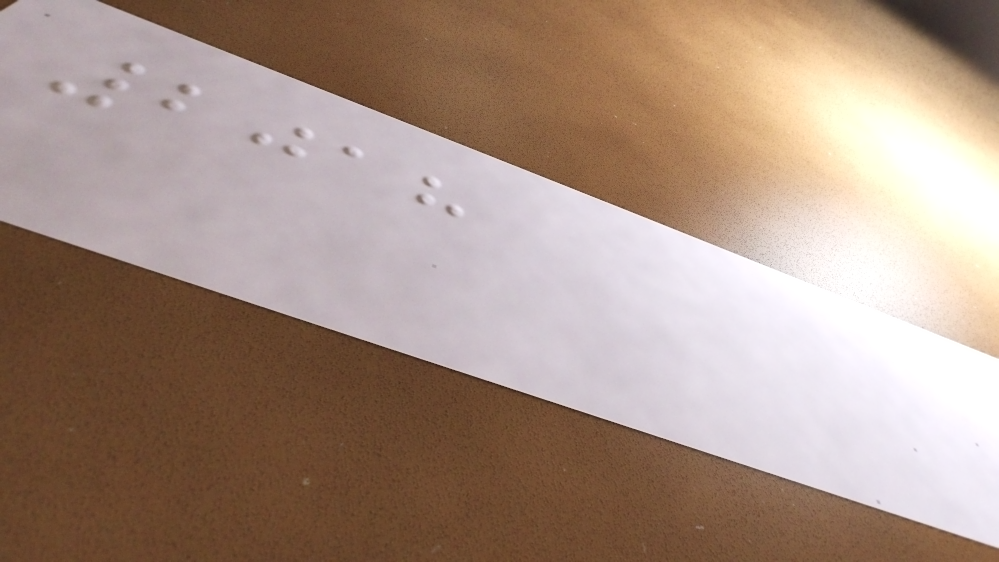2018
